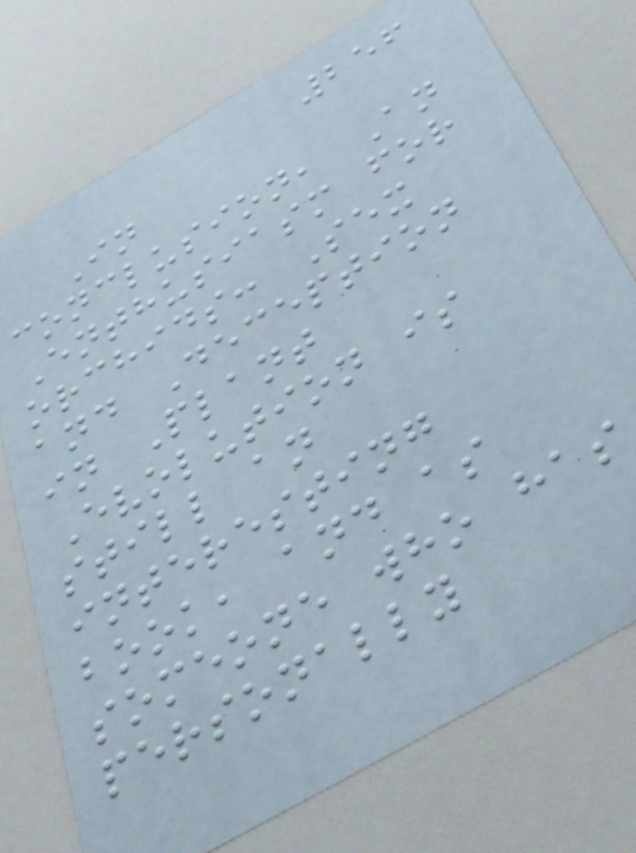256
In
conclusion, An
Enthusiasm for
orchids: Sex
and Deception
in Plant
Evolution is
still an
interesting
book, and as
someone who has
personally
